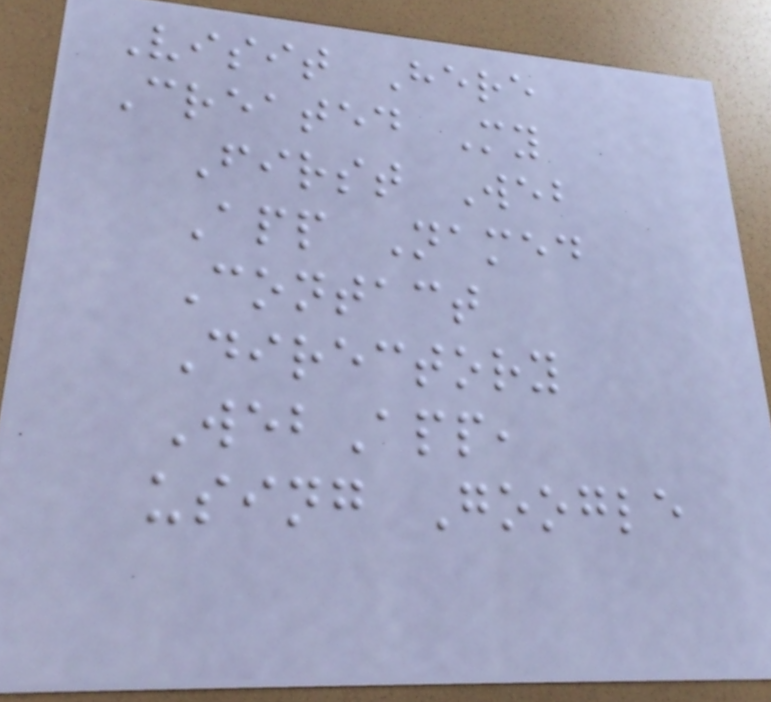Visit Here
Created My
First Web
App Named
Contact
Directory
WebApp,
using Google
